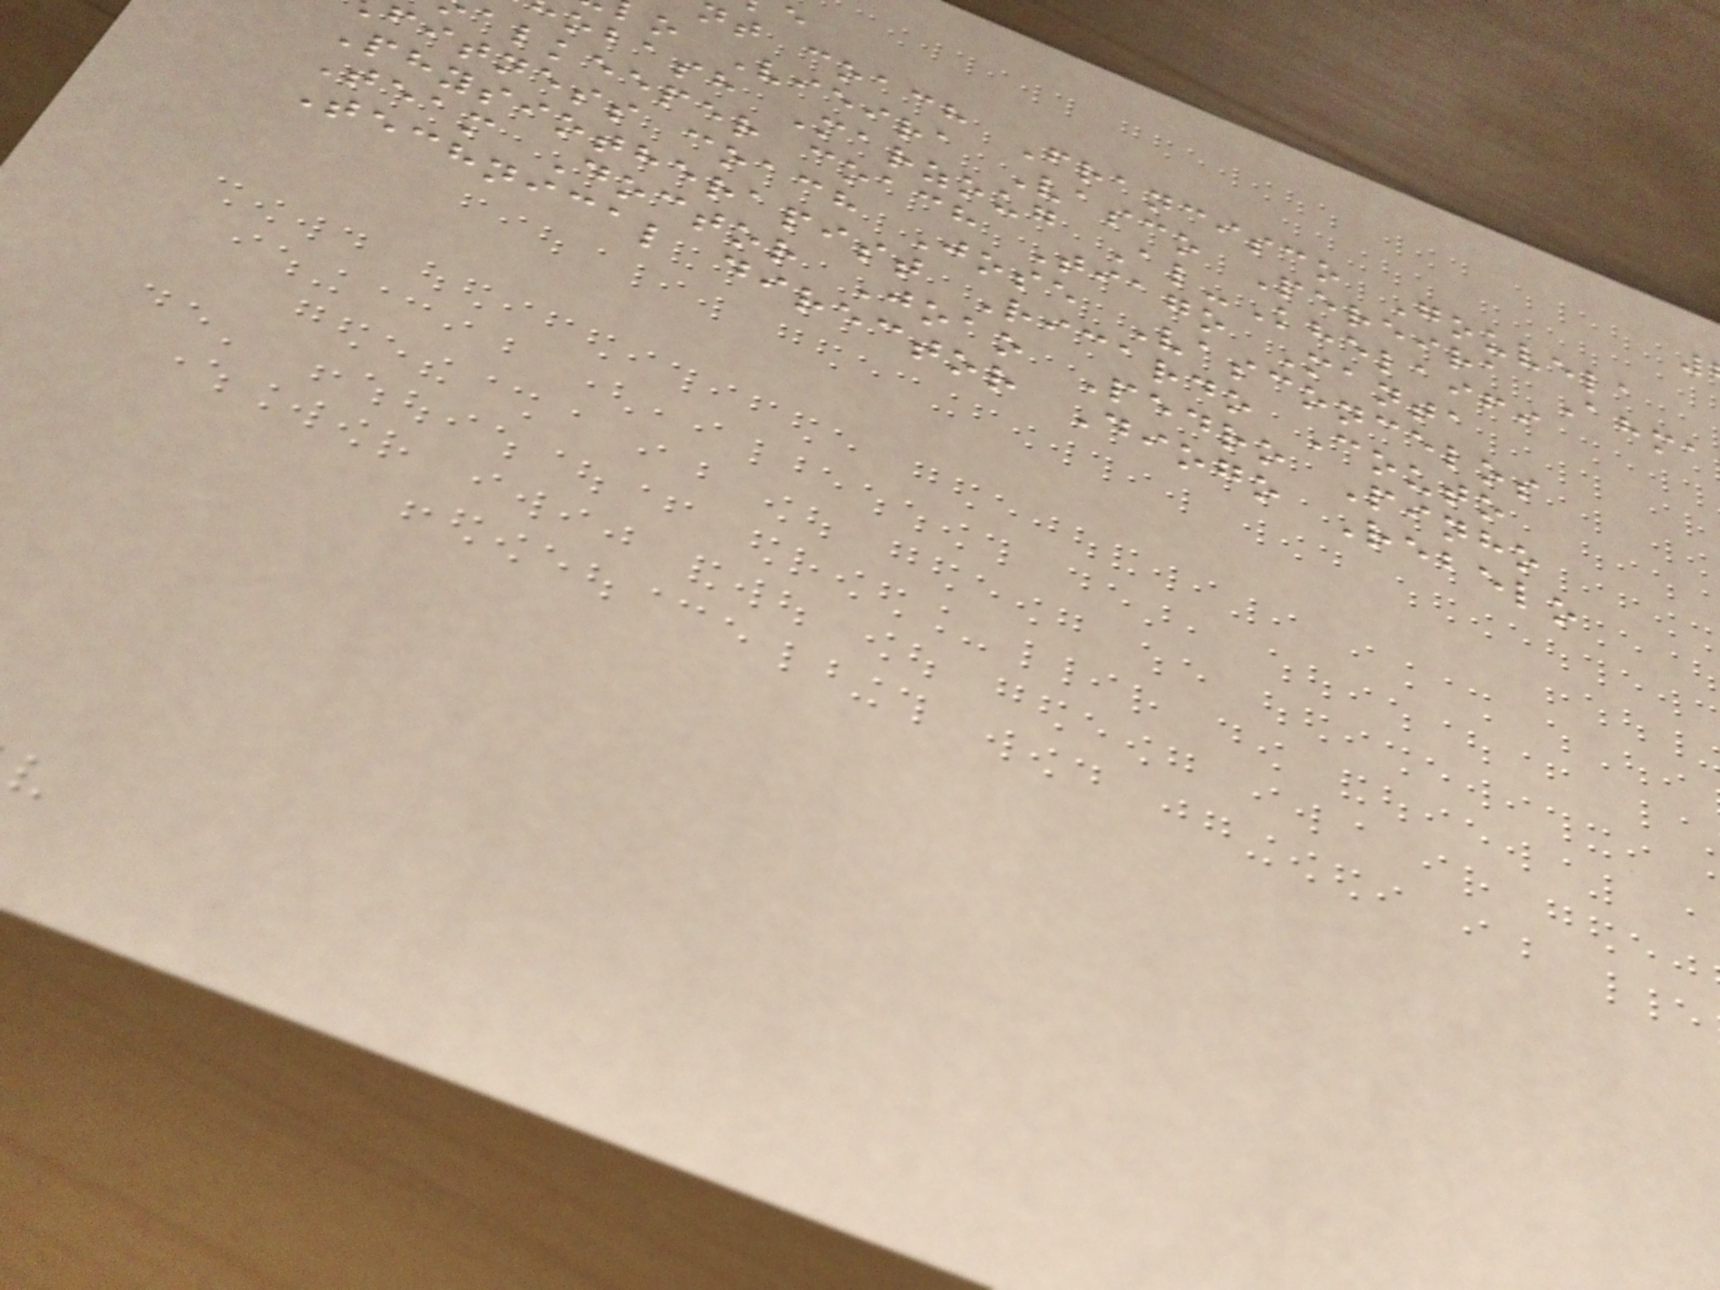t coach Francisco Gouvela
o Vieira Vasco Pereira Ahma
obash Marzoug Al-Khelaifi
alkeeper coach Tiago Manta
fitness coach Jose Vasconcelos
Physiotherapist Ricardo Couto
Team Doctor Joao Pedro Pinho
Technical director Diogo Rebelo
